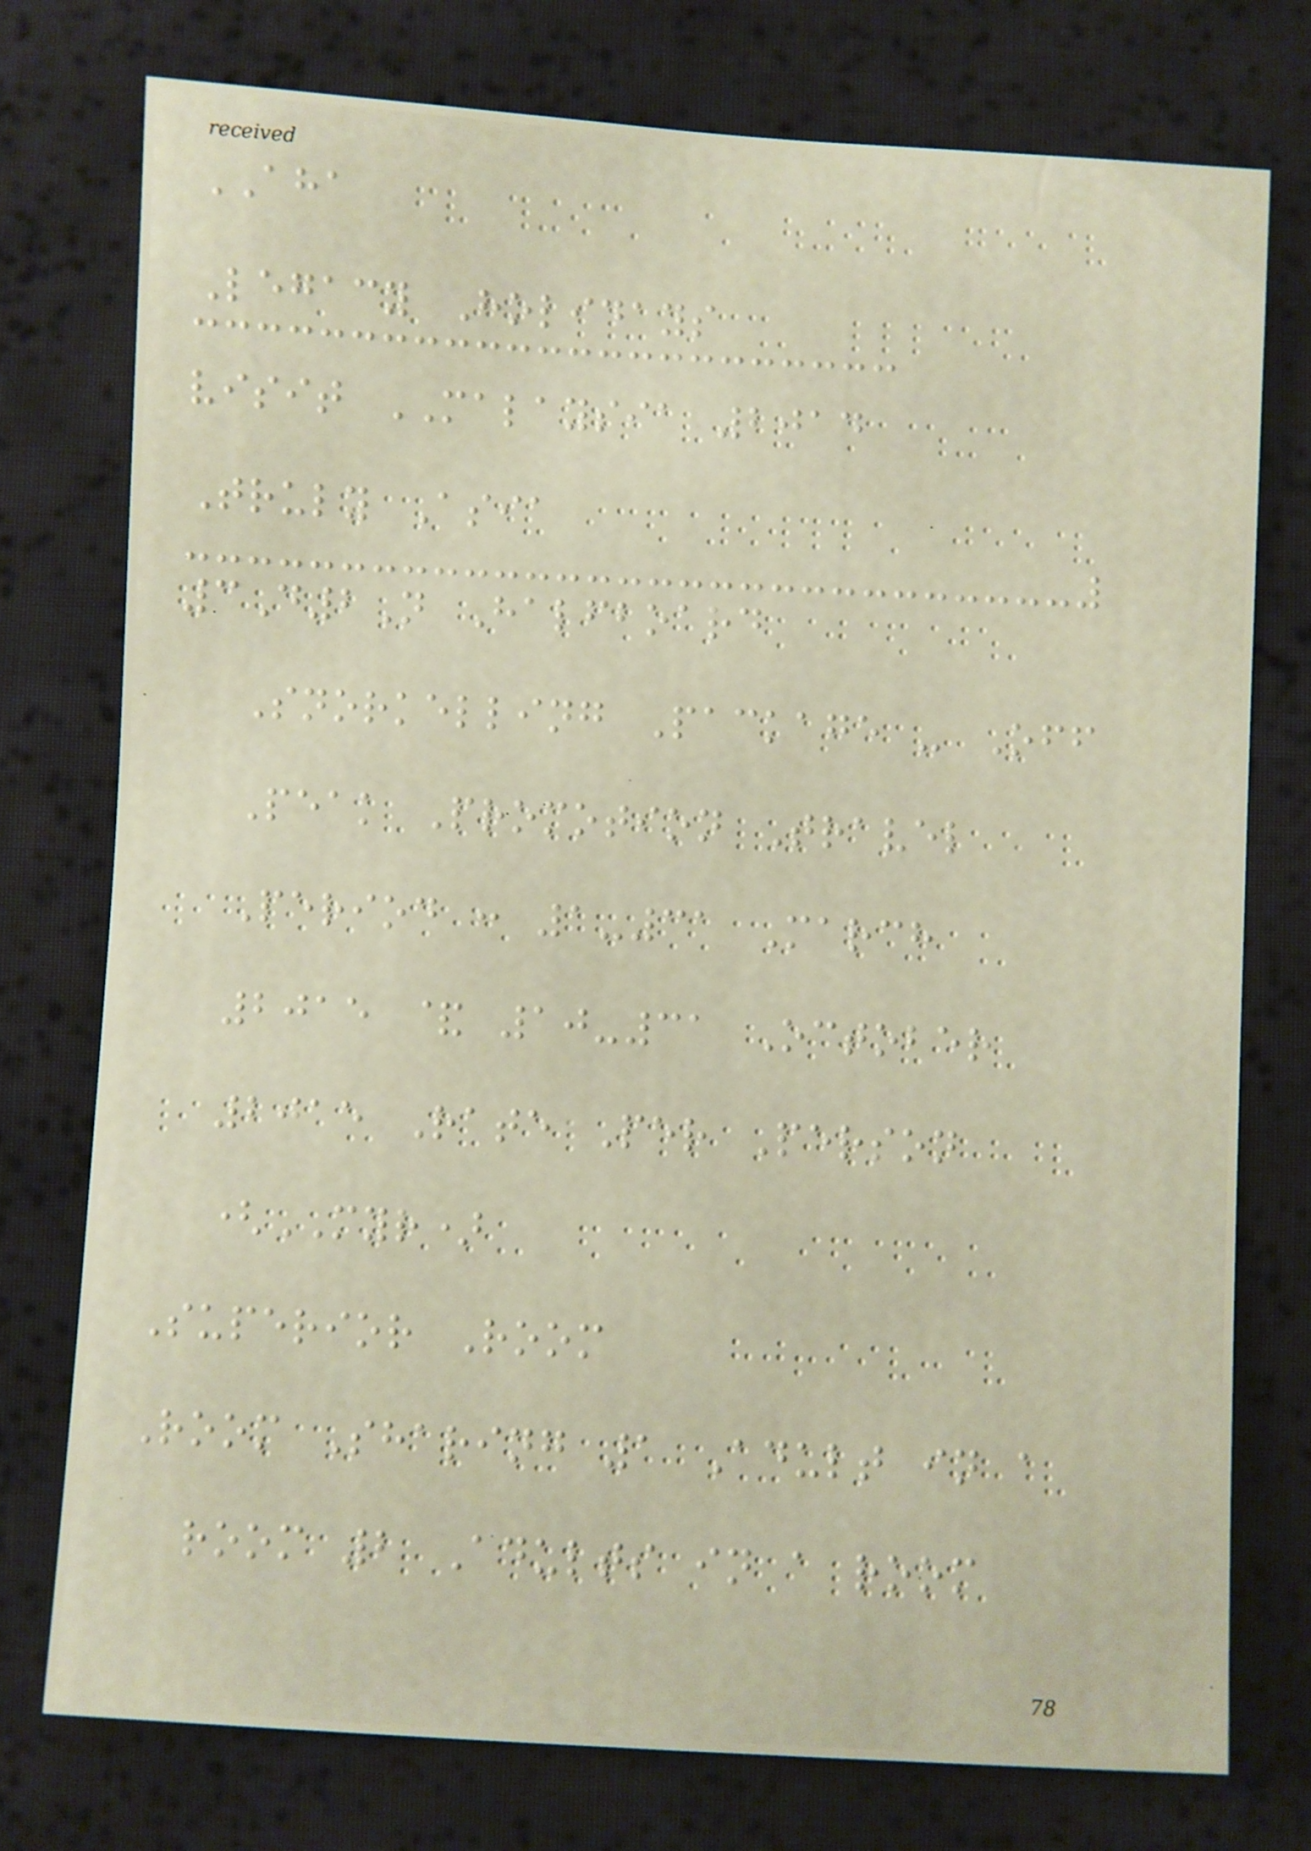AHA
Legacy Holidays
visit MALAYSIA 2014
Truly Asia
3D2N Halfboard
Snorkelling Package - Off
Peak Promotion Travel
Period : 1-31 March
2015 & 10-31 October
2015 Rate Per Person
(MYR)
Superior Room
Room Sharing 1 Adult in a
room 2 Adults in a room
